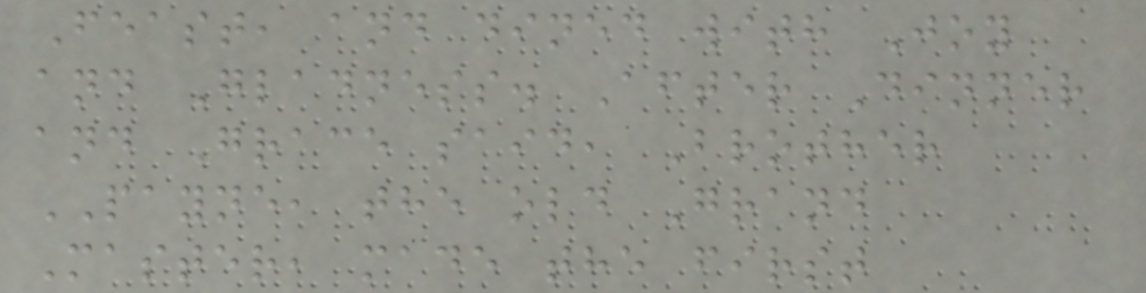Feast, and dined with Joy
and Gladness. After Dinner
and Grace said, Brother
PAYNE, the old Grand
Master, made the first
